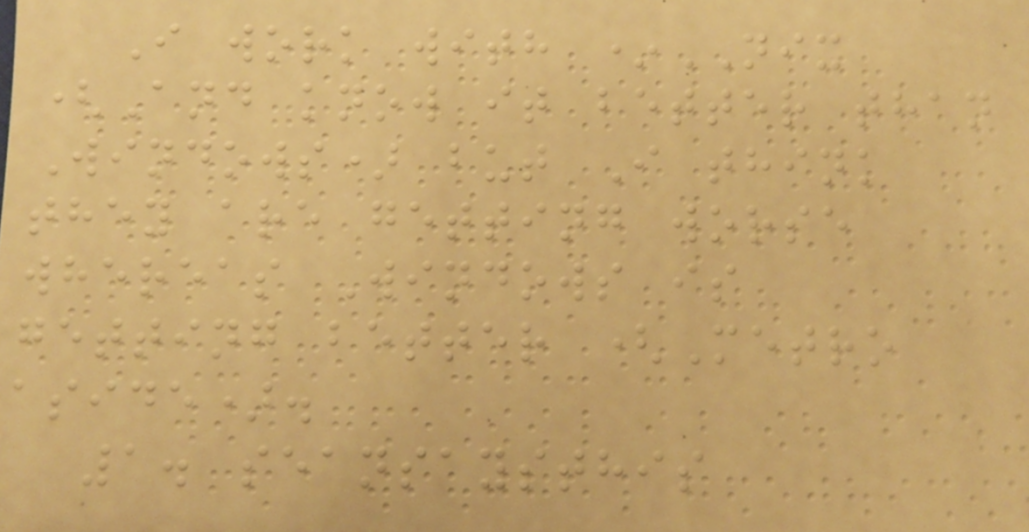I work with *NIX
(And know it better than
Windows) but I think
they are getting worse
whereas Windows is
getting better (Metro
aside).
1. seansaysthis
